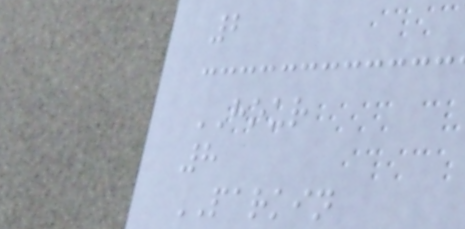2
HOUR
8
PARKIN
